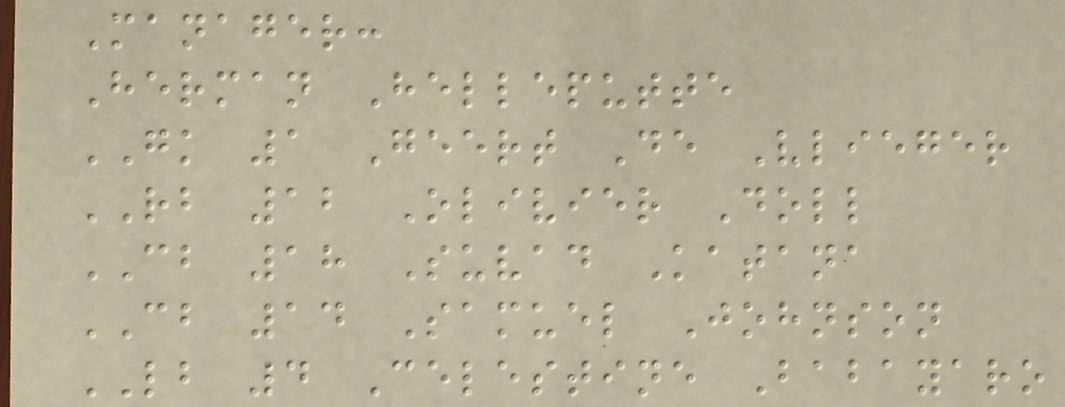Manager:
Herman Helleputte
GK 1 Geert De Vlieger
RB 12 Olivier Doll
CB 18 Suvad Katana
CB 14 Samuel Johnson
LB 4 Celestine Babayaro
